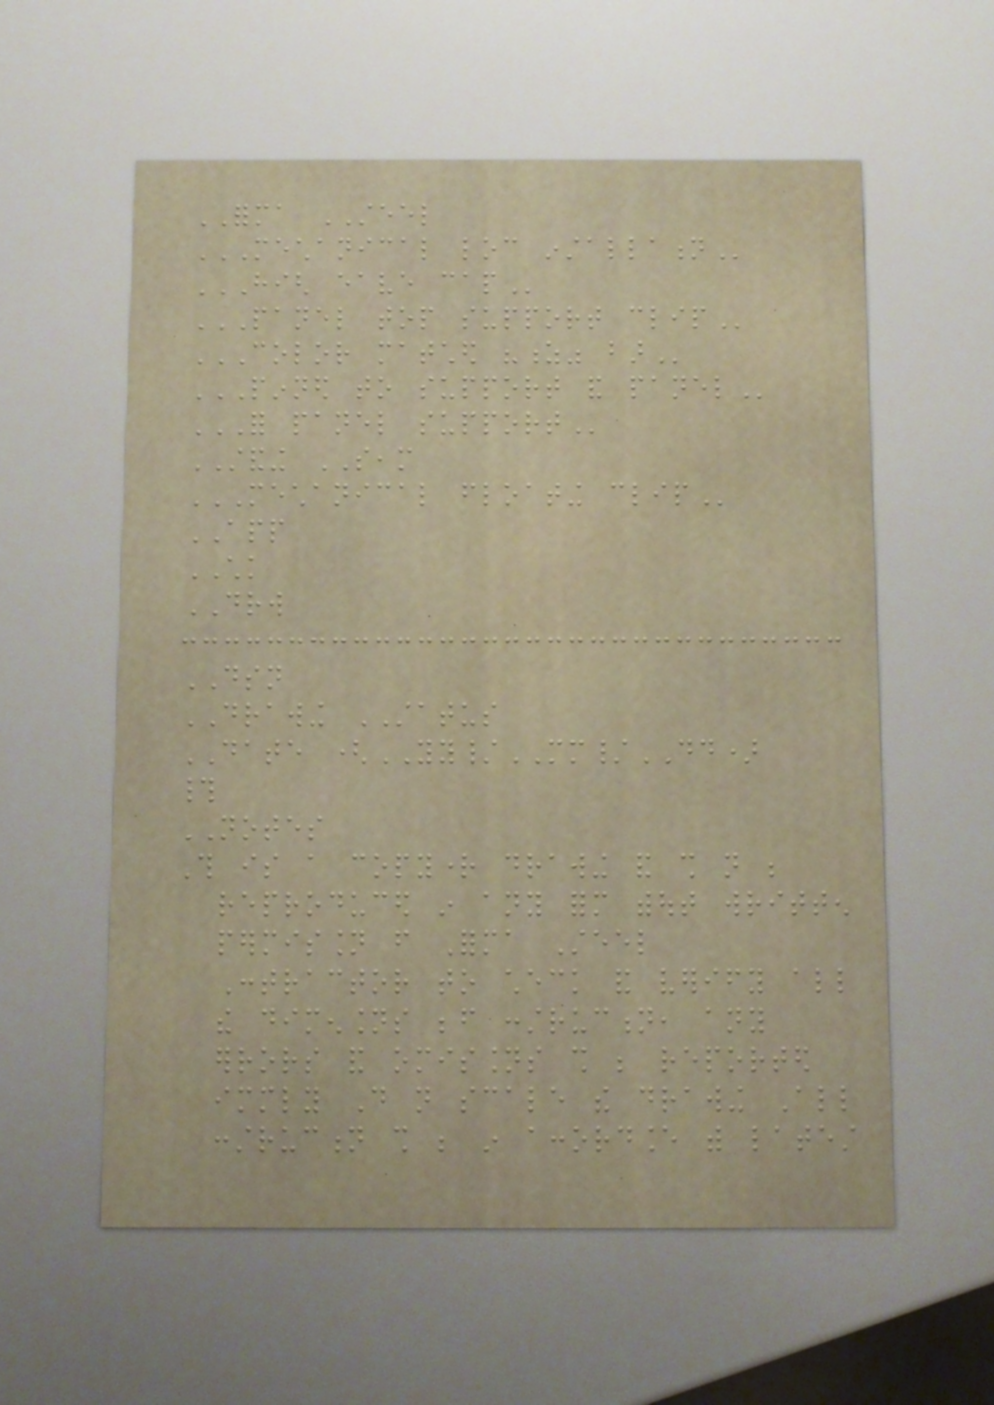FORMA STEEL
MECHANICAL LOC INSTALLATION
HIGH EAVE CAP
PANEL TOP SUPPORT CLIP
COLOR MATCHED "Z" BAR
PINNED TO SUPPORT AND PANEL
FOR PANEL SUPPORT
STANDING SEAM
MECHANICAL FLOATING CLIP
APP
CHK
DRW
DSN
DRAWING STATUS
DATE (YY/MM/DD)
#
NOTES
This is a copyright drawing and shall not be
reproduced in any form without written
permission from Forma Steel
Contractor to check and verify all
the dimensions before construction, any
errors and omissions shall be reported
immediately Do not scale the drawing All
construction shall be in accordance with latest
